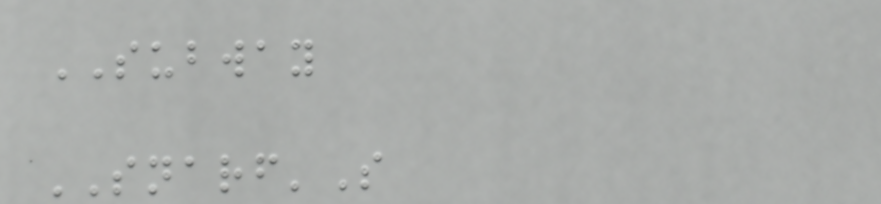SUBWAY
SNARF'S
